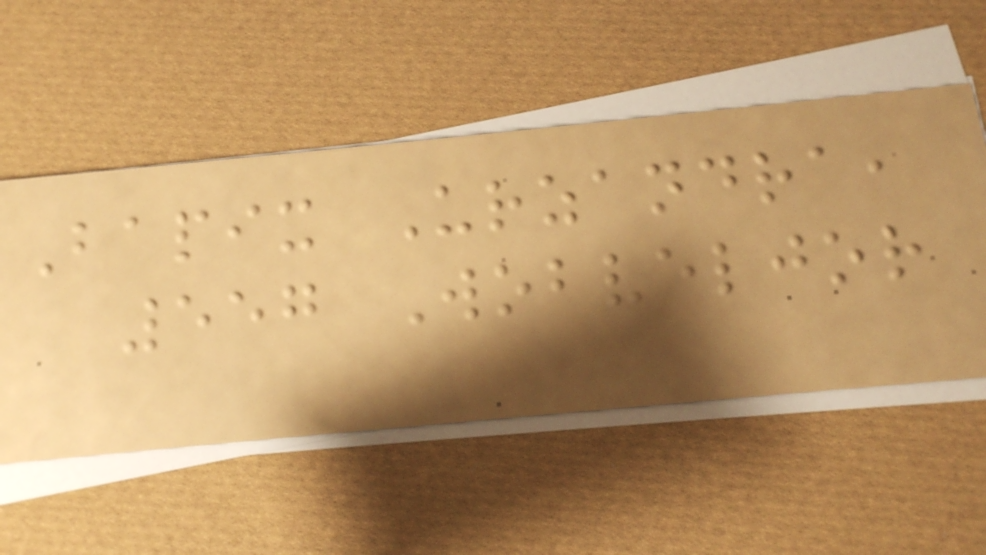Bapix Urzandra,
557 Wobveljor
